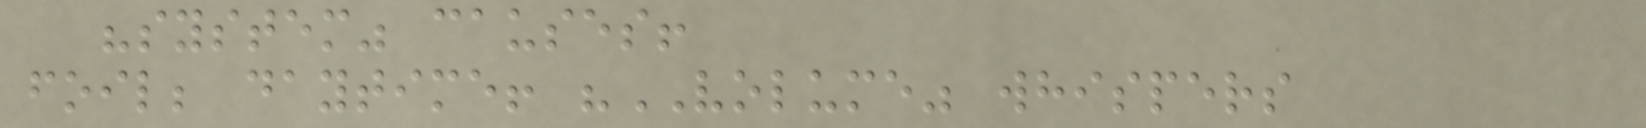"system" causes!
foil; daytime! "VOLUME" whispers
